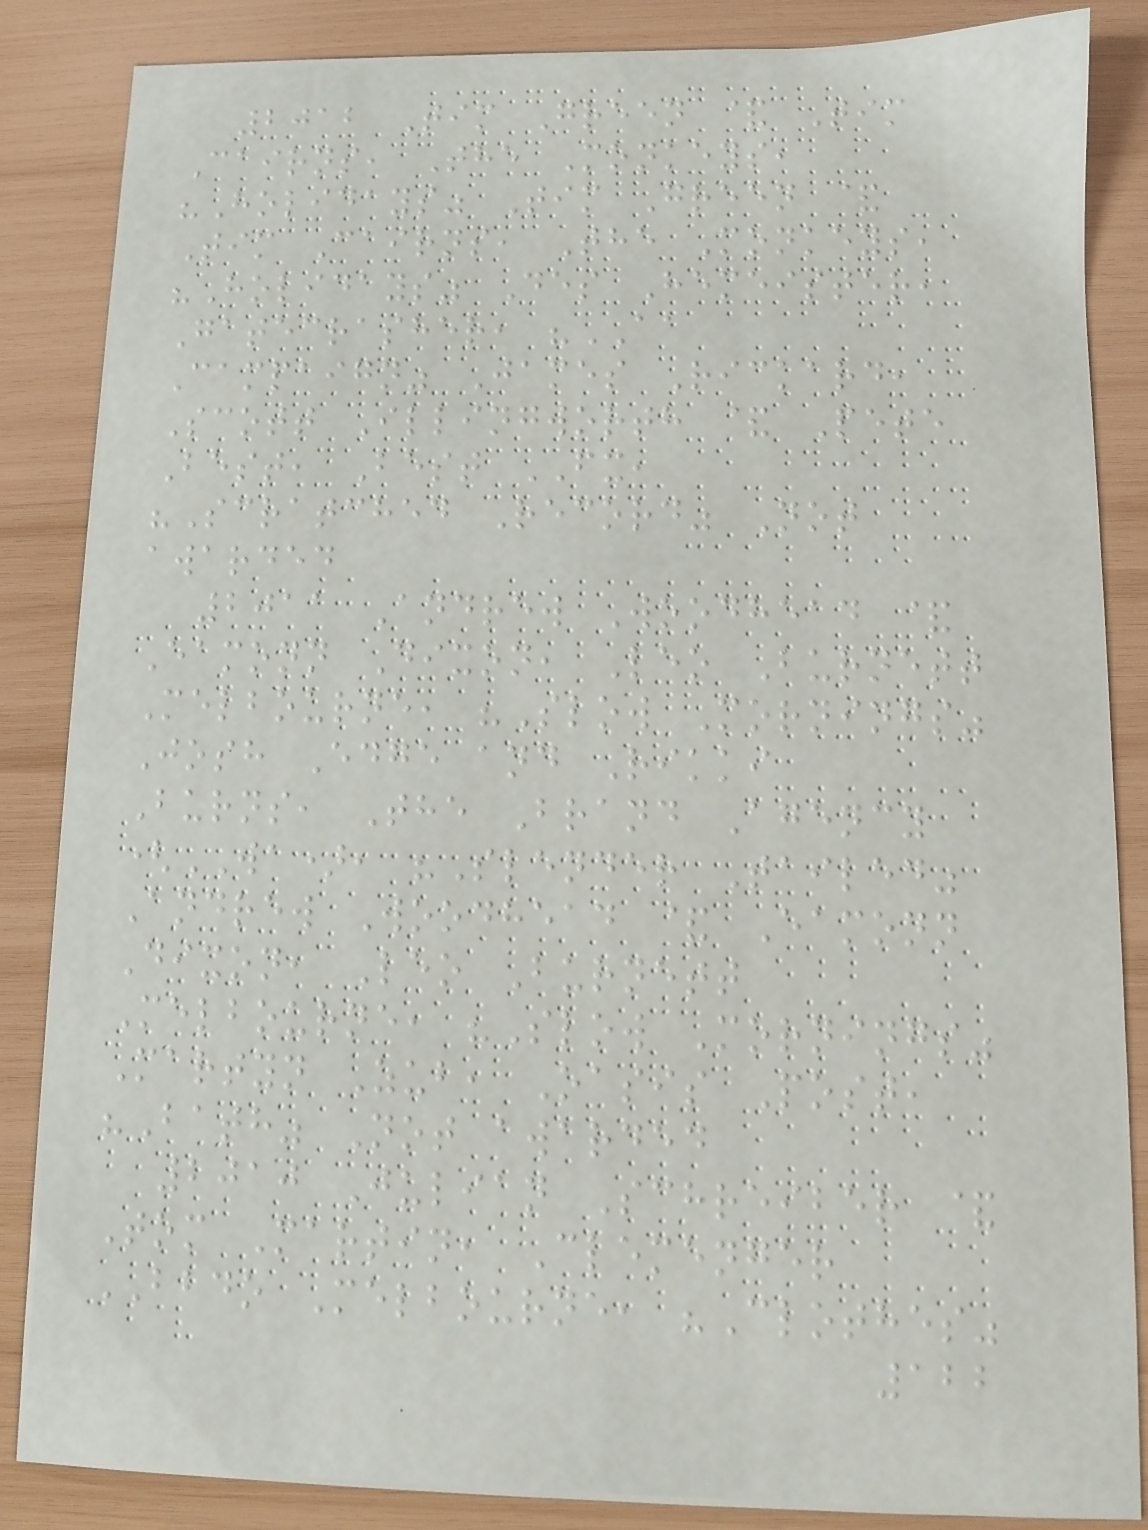2012 Tim Green & Tim
Cairns, The Monkeys,
"Holidays" Tim Green &
Tim Cairns, The Monkeys,
"Holidays" Des Hemeister,
Gatecrasher, "AA
Campaign" James Rickard,
Scott Illingworth & Pete
Best, Best FX,
"Scratched Record" Not
awarded
2011 Andrew Woodhead &
Eamonn Dixon, Leo Burnett
Melbourne, "Slow Mornings"
Josh Edge and Rikki
Burns, The Brand Agency
(WA), "Slender Tailed"
Andrew Woodhead & Eamonn
Dixon, Leo Burnett
Melbourne, "Slow Mornings"
Martyn Zub, Oasis Post,
"Bath" Not awarded
2010 Julian Schreiber &
Tom Martin, Clemenger
BBDO Melbourne, "Clothes"
122
